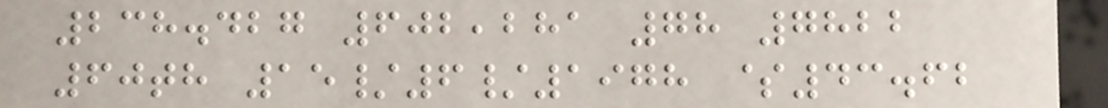238.427 602,281 78 7822
60th 15/6/1978 $43.62
